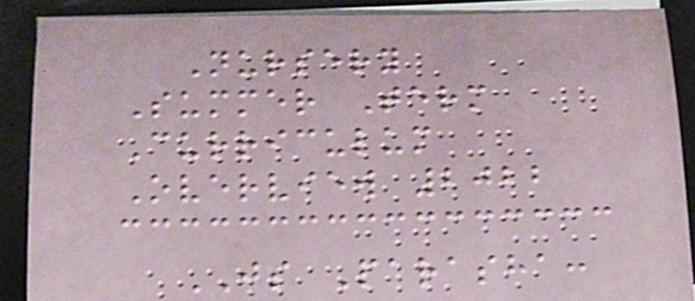Nursery
Summer Term
Curriculum
Overview 2022
JS Parasha:
